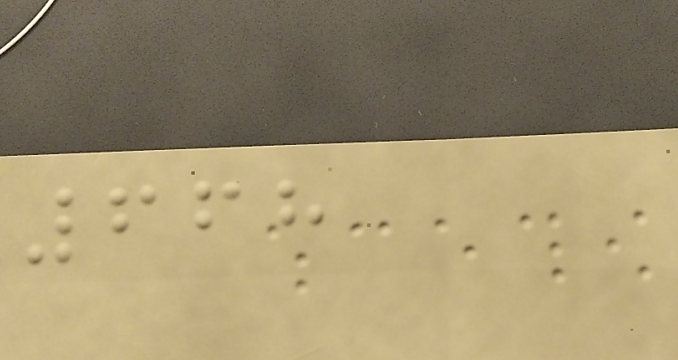668
